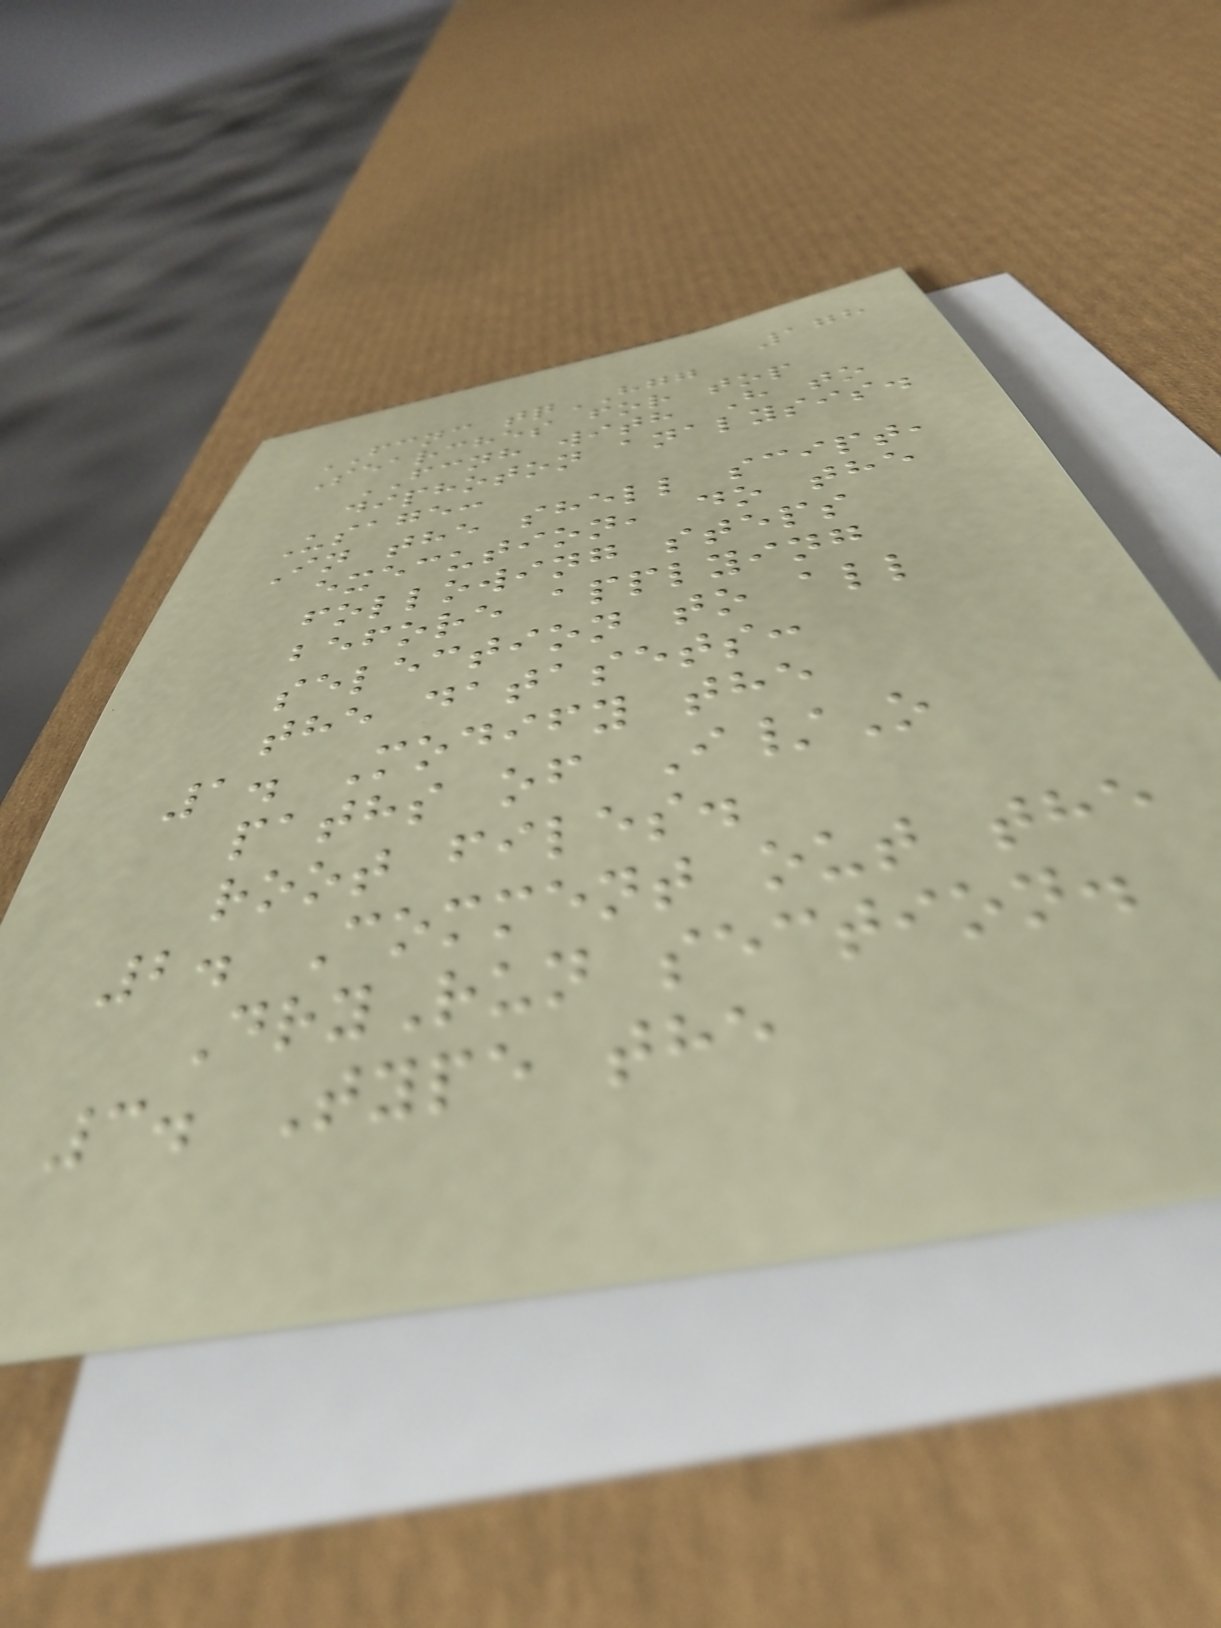178
FCNC tqHGG
Searches for top
FCNH with H to
diphoton analysis.
Usage:
In the shell scipt,
execution, do the
following steps
before applying
selection to all
the datasets:
1. Modify the
paths of I/O
root files.
2. Comment out the
DryRun section.
3. Type the
